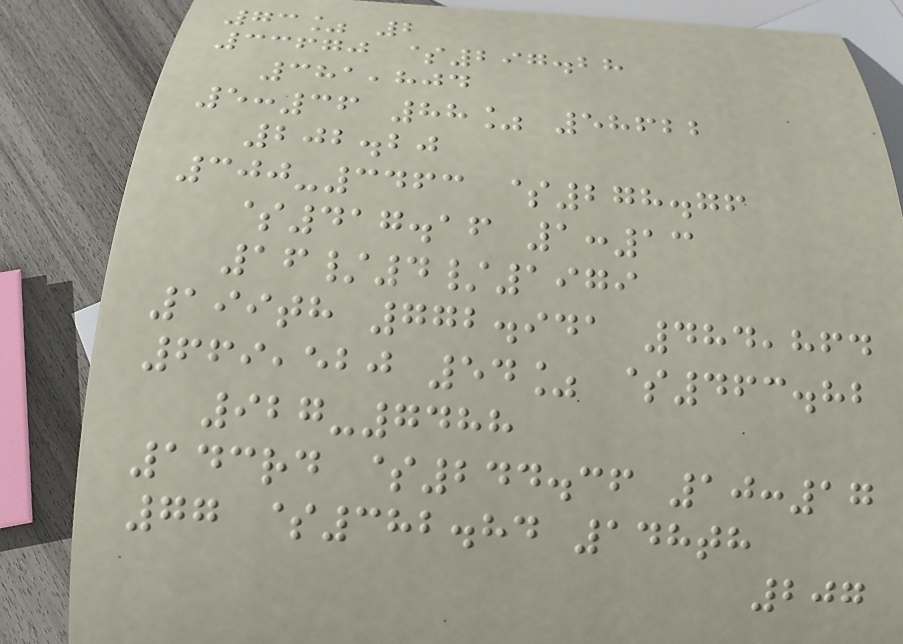73% 2
33670 $297.28
381,804
5:36 88% 58622
202.20
300-3463 $278.76
$417.16 1:13
16/4/1979
199th 772.941 484,864
669,520 54% $463.82
927-7488
143rd $244.36 10:17
77 $382.84 148th
207
